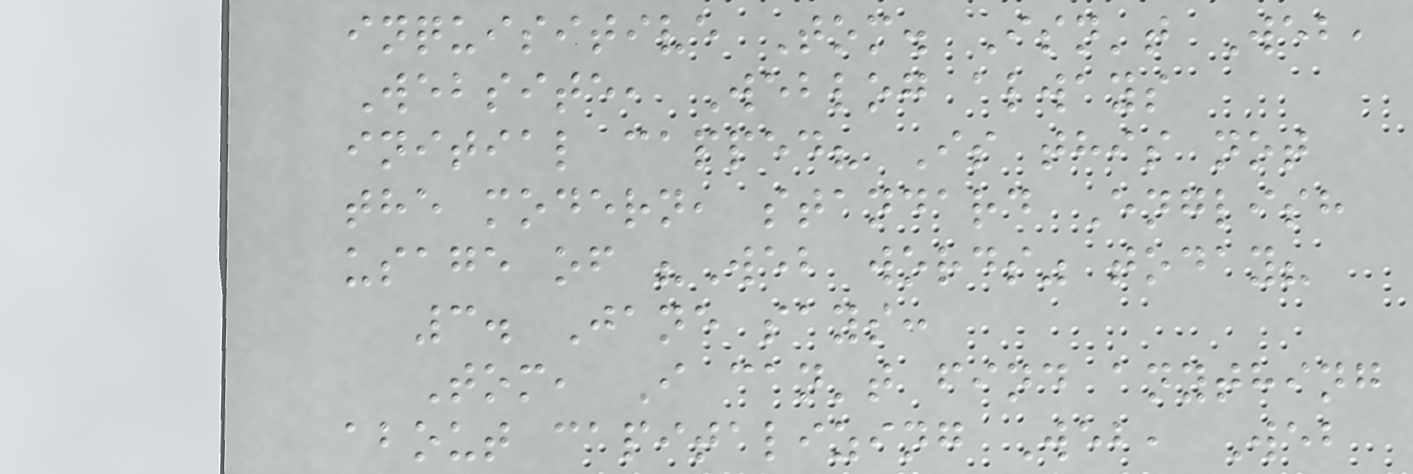inquisitive Tom. Isn't Web,
Website, Weblog always
initial capped? Is this not
the modern, standard English
usage of "Web words" today?
3. Jane says:
Tom, I can't find anything
about capitalizing Web, Web
